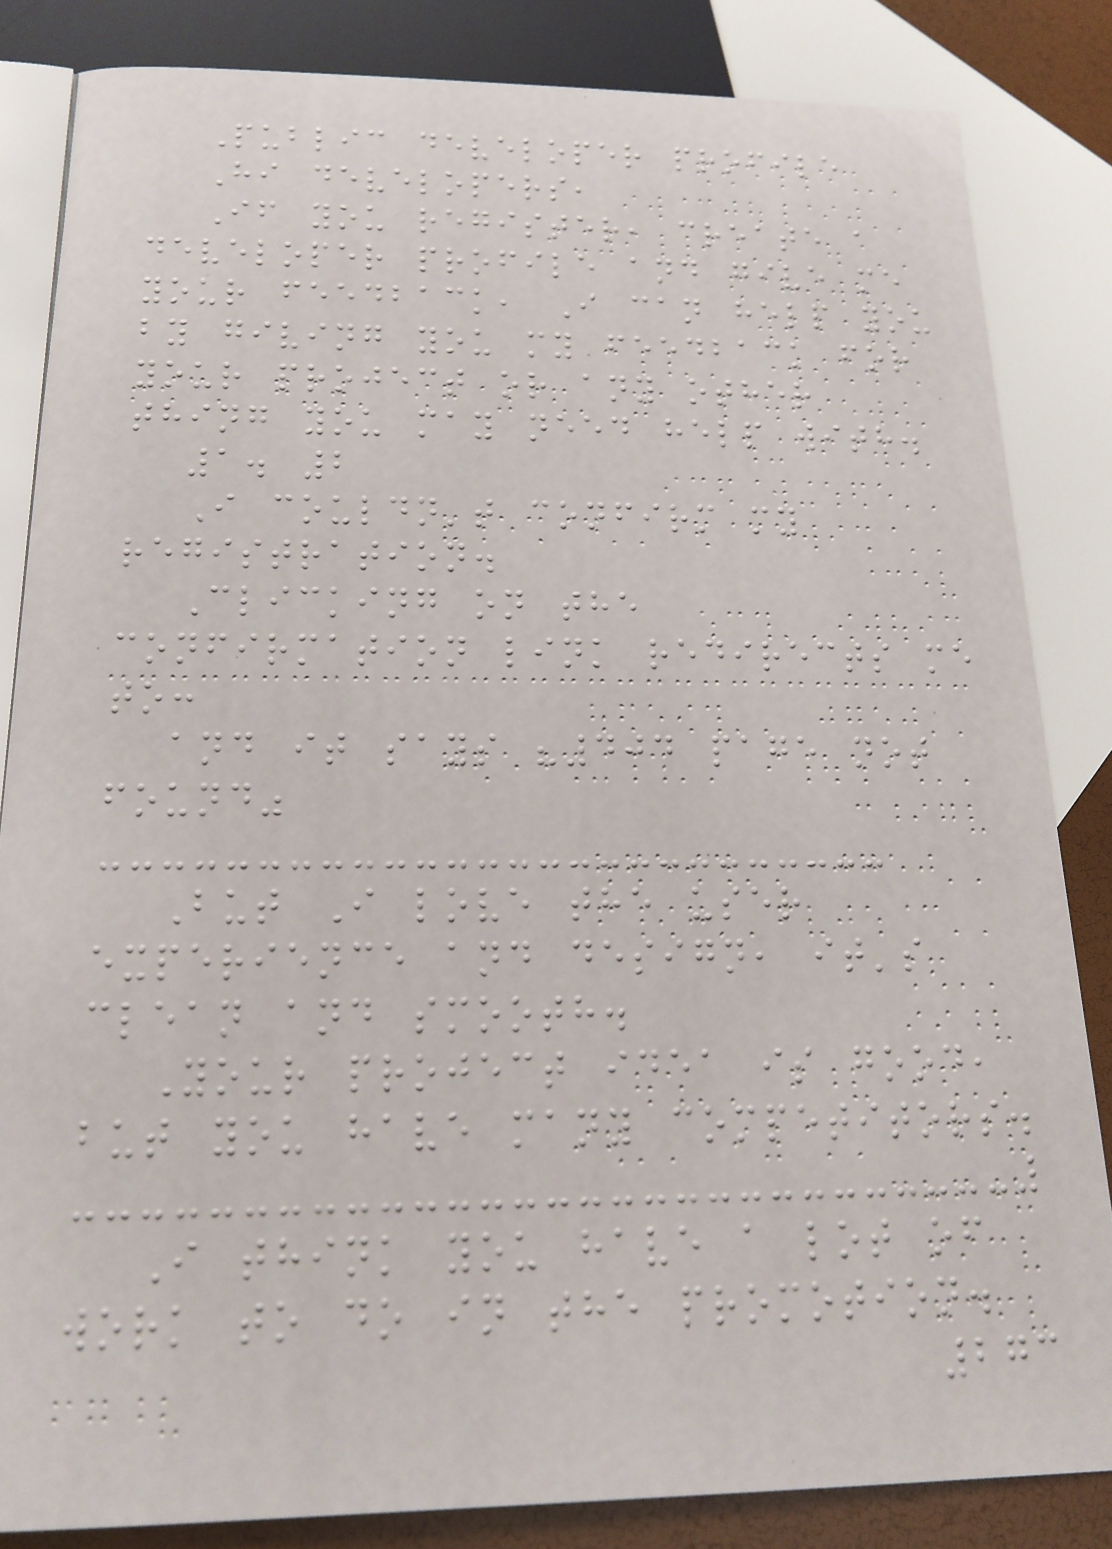Public developer profile
Hi developers,
If you register, create a
developer profile and give me
your feedback, I can help you
by giving you my feedback for
your project or any other
thing you may need help with.
1. 2
I couldn't confirm my
registration.
Clicking on the
confirmation link redirects me
to:
and it says "404 page not
found"
But I love the user
experience and design, it's
clean and smooth.
Your project idea is good,
but you have many competitors.
I think you have a lot of
work to do in the promotion.
273
